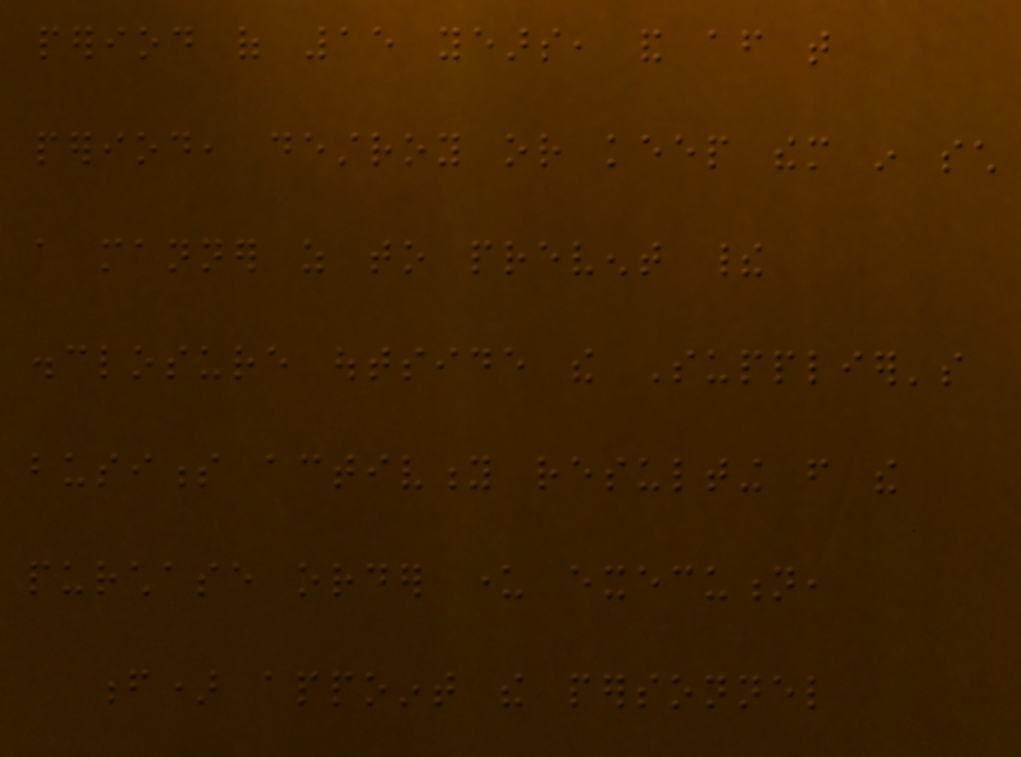period of 15 years, and after that
period, destroy or keep them in such
a manner as to prevent their
disclosure outside the Supplier's
business activity resulting from the
purchase order under execution,
f) appoint the personnel
